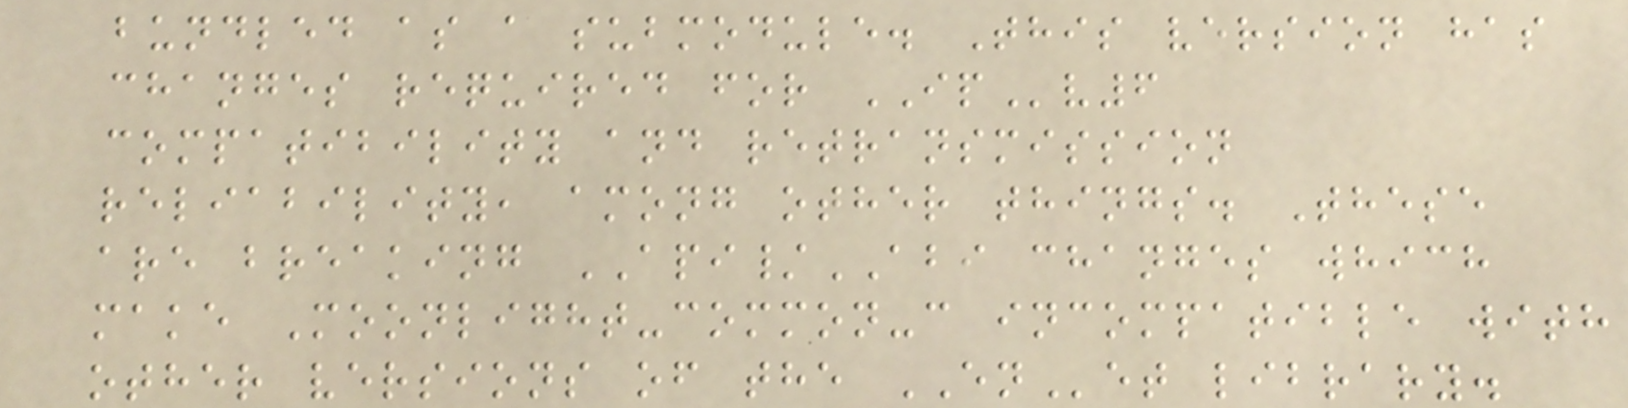bundled as a submodule. This version has
changes required for IPv6
compatibility and retransmission
reliability, among other things. These
are breaking API/ABI changes which
make Moonlight-common-c incompatible with
other versions of the ENet library.
